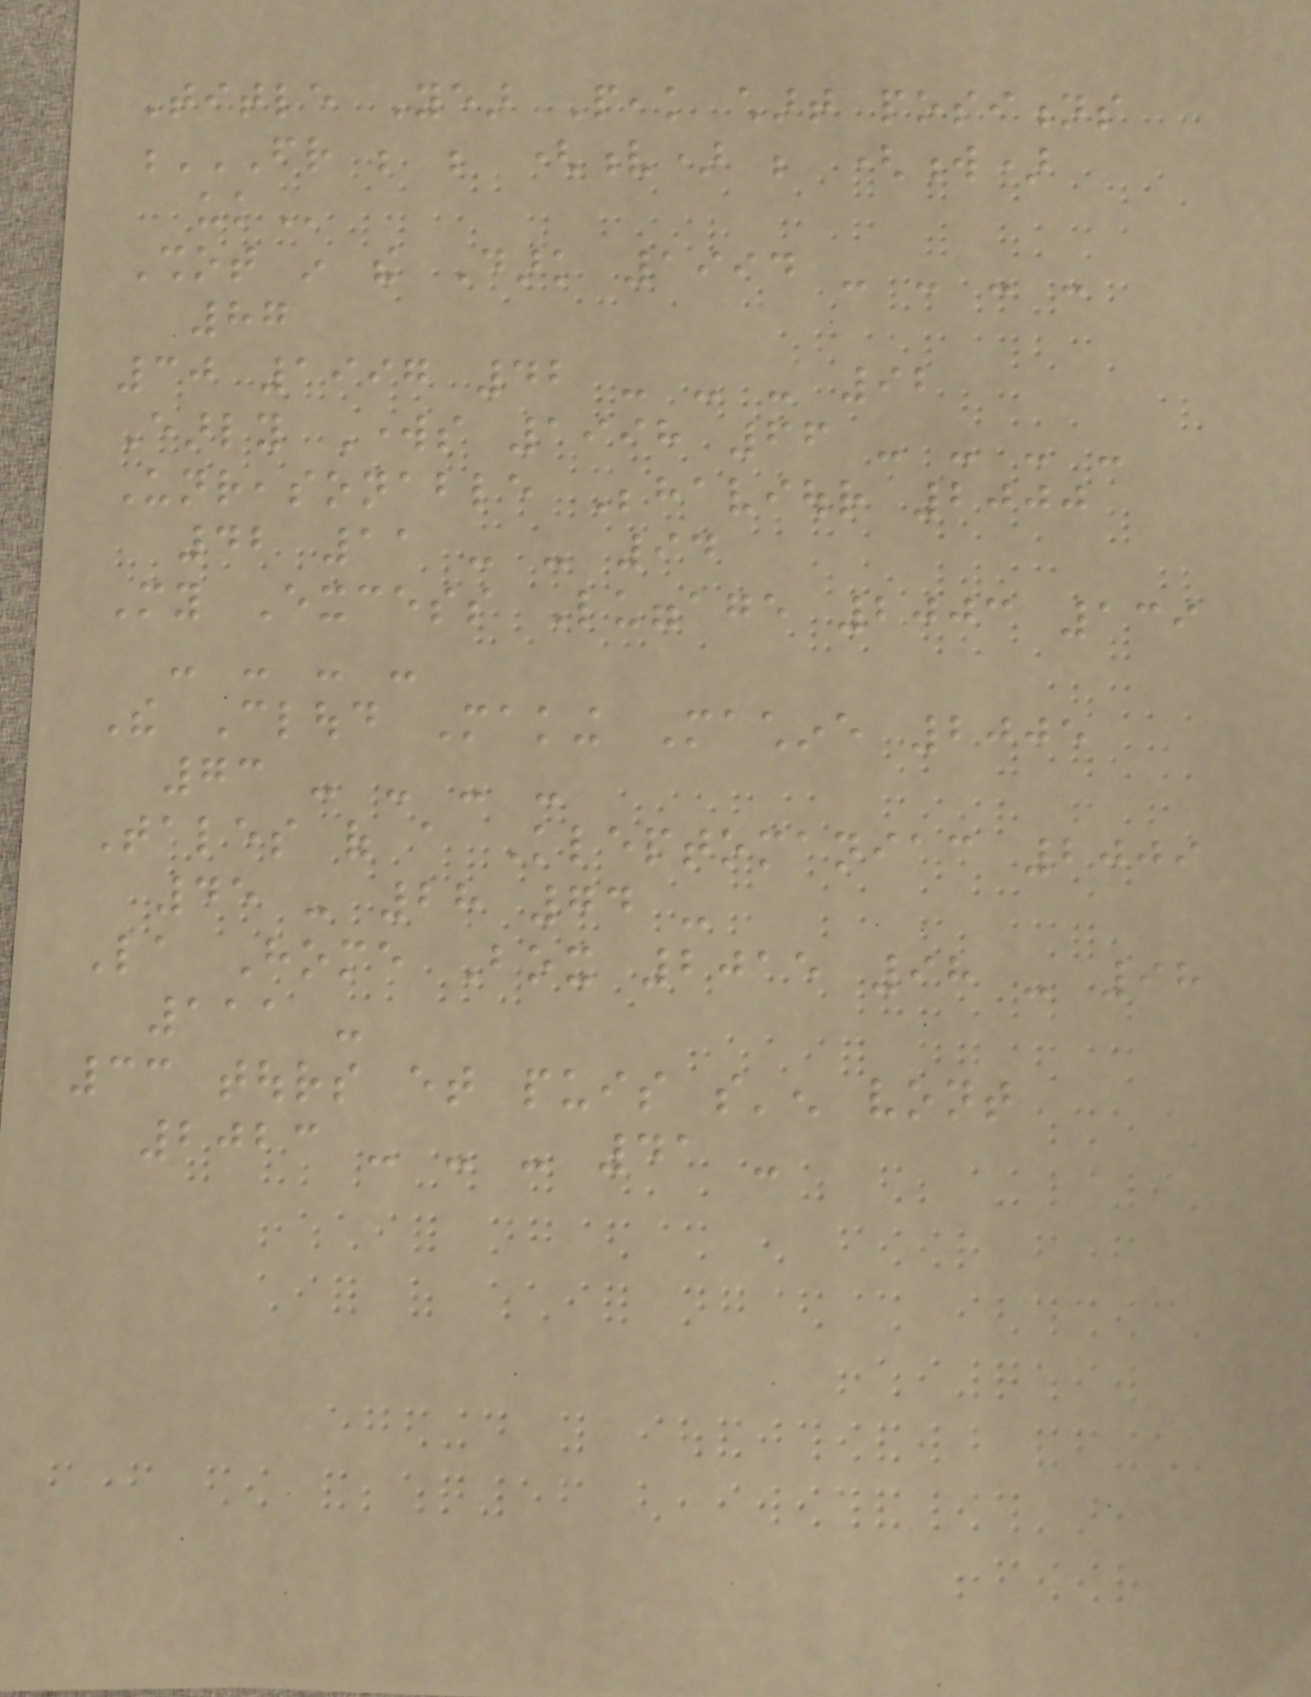Title Year Peak chart positions
FR BE BE (V) BE (W)
UK
Shot in the Dark 1994 - - - -
87
30 1997 42 - - - 92
Early Works 1998 66 - - - -
Unreasonable Behaviour 2000
42 11 - - 94
My Excess Luggage 2003 139
- - - -
The Cloud Making Machine 2005
73 - - - -
Tales of a Kleptomaniac 2009
45 - 28 74 -
La Home Box 2015 98 - 98
111 -
33 tours et puis s'en vont
2023 - - - 41 -
